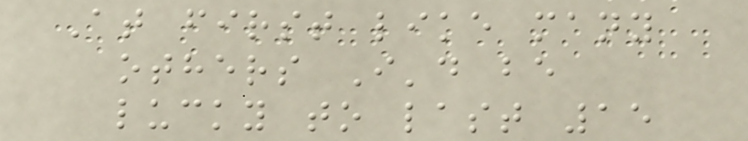At first like many
others I'd be
lucky to last 15
